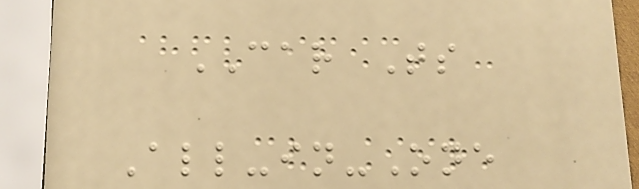CAR Ts
All-in-One
